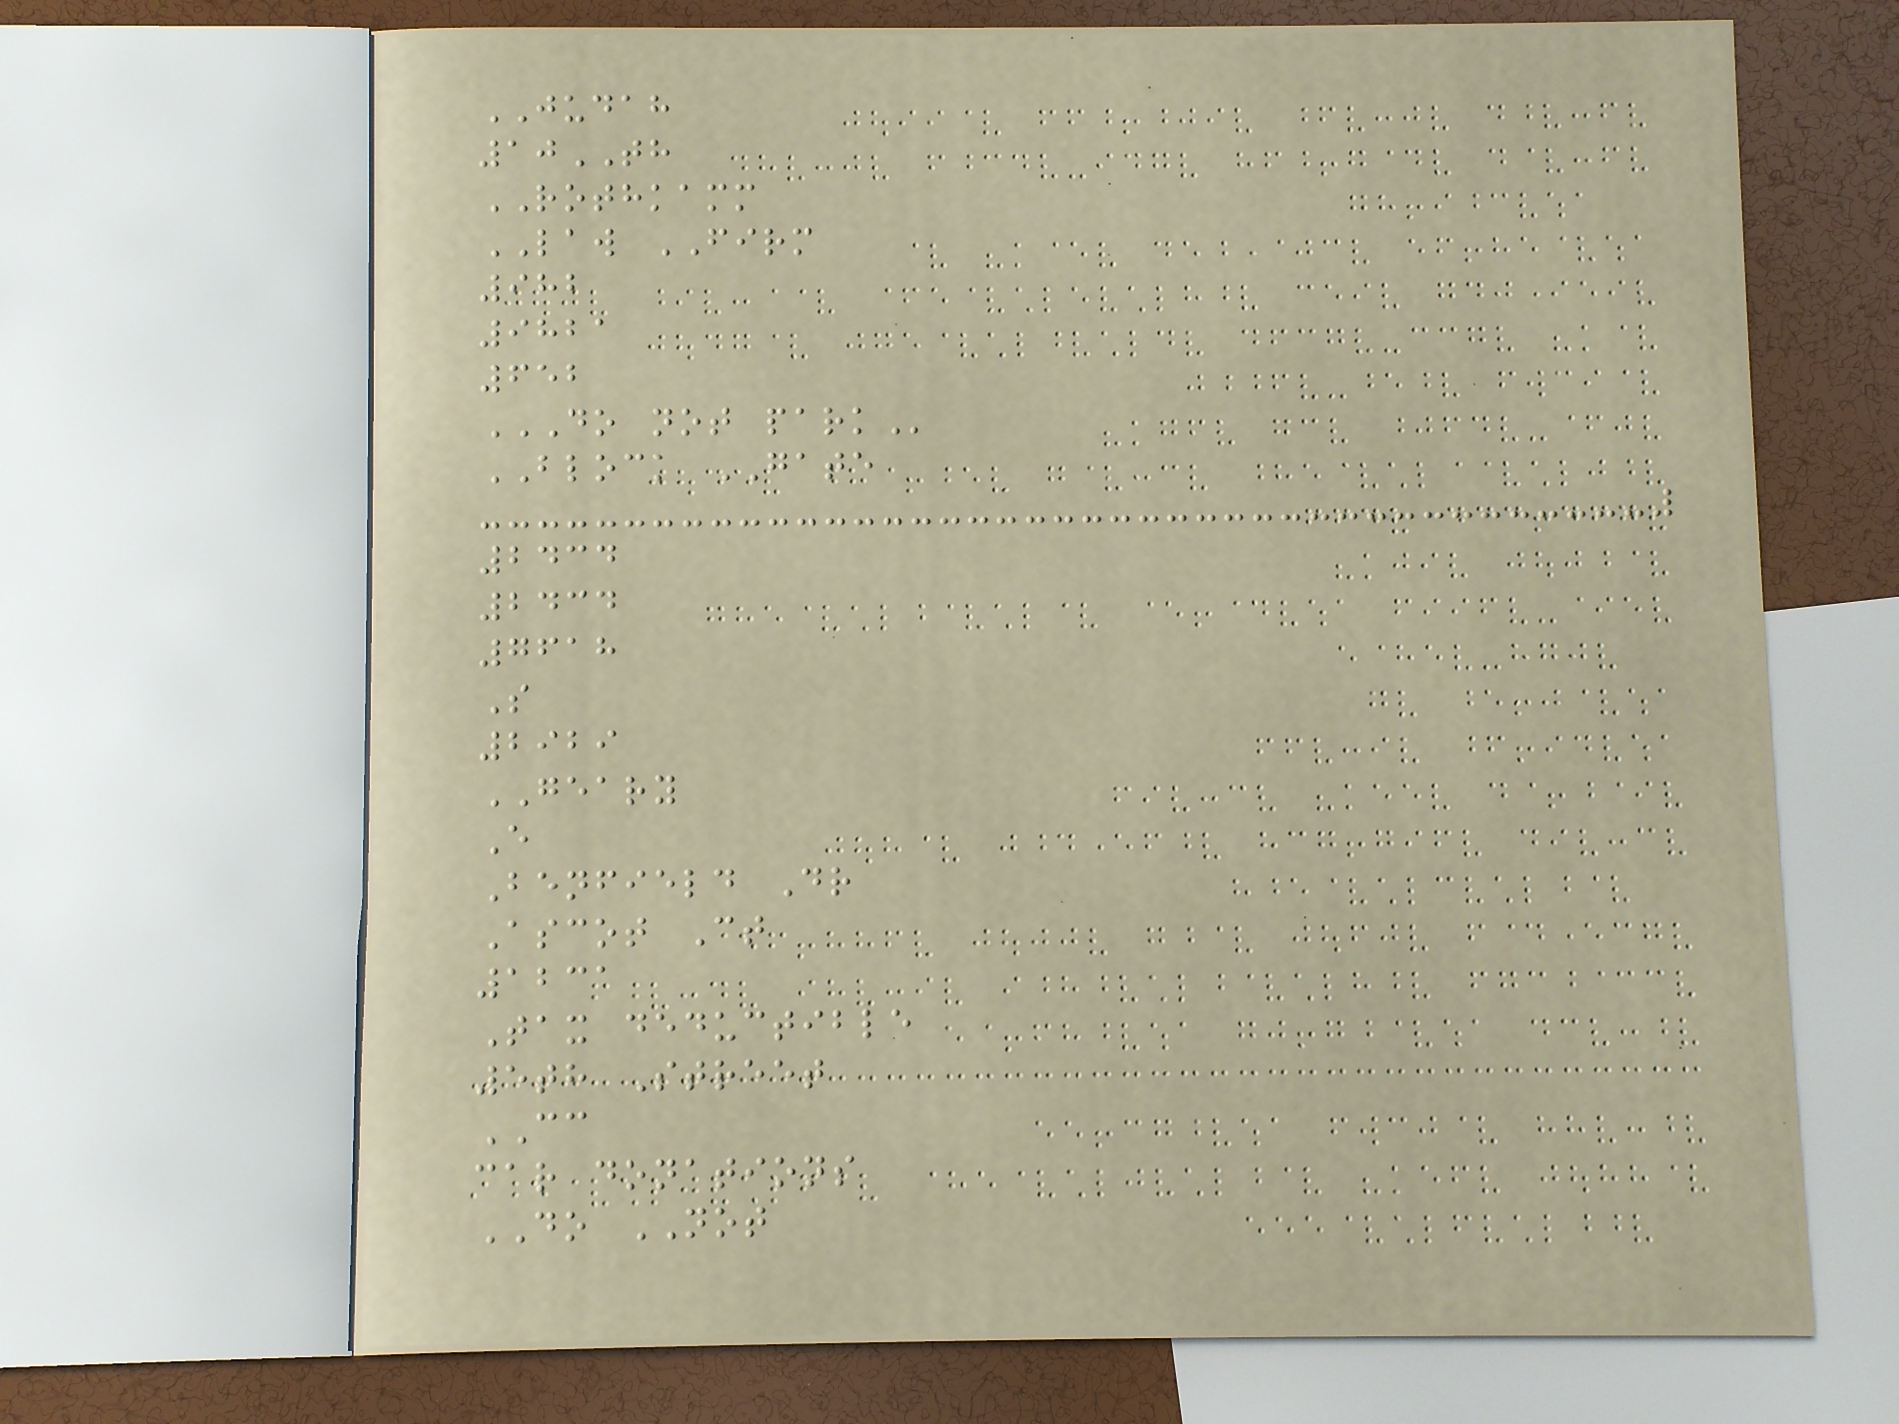JUDAH
10TH
ROTHKAMM
LAW FIRM
982
9821
652
DO NOT PARK
BLOCK GATE
2434
2434
7618
S
2929
GEARY
E
Benfield Dr
Ascot Ct
1231
Tax deductible
5th Street
CC
car donations
DO NOT
